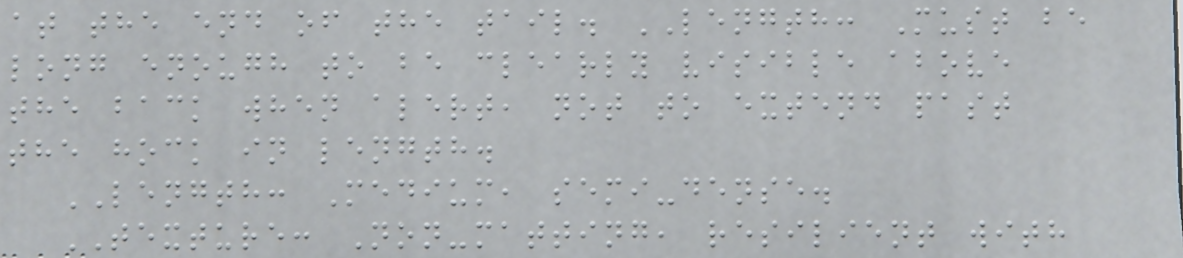at the end of the tail. LENGTH: Must be
long enough to be clearly visible above
the back when alert, not to extend past
the hock in length.
LENGTH: Medium, semi-dense.
TEXTURE: Non-matting, resilient with
